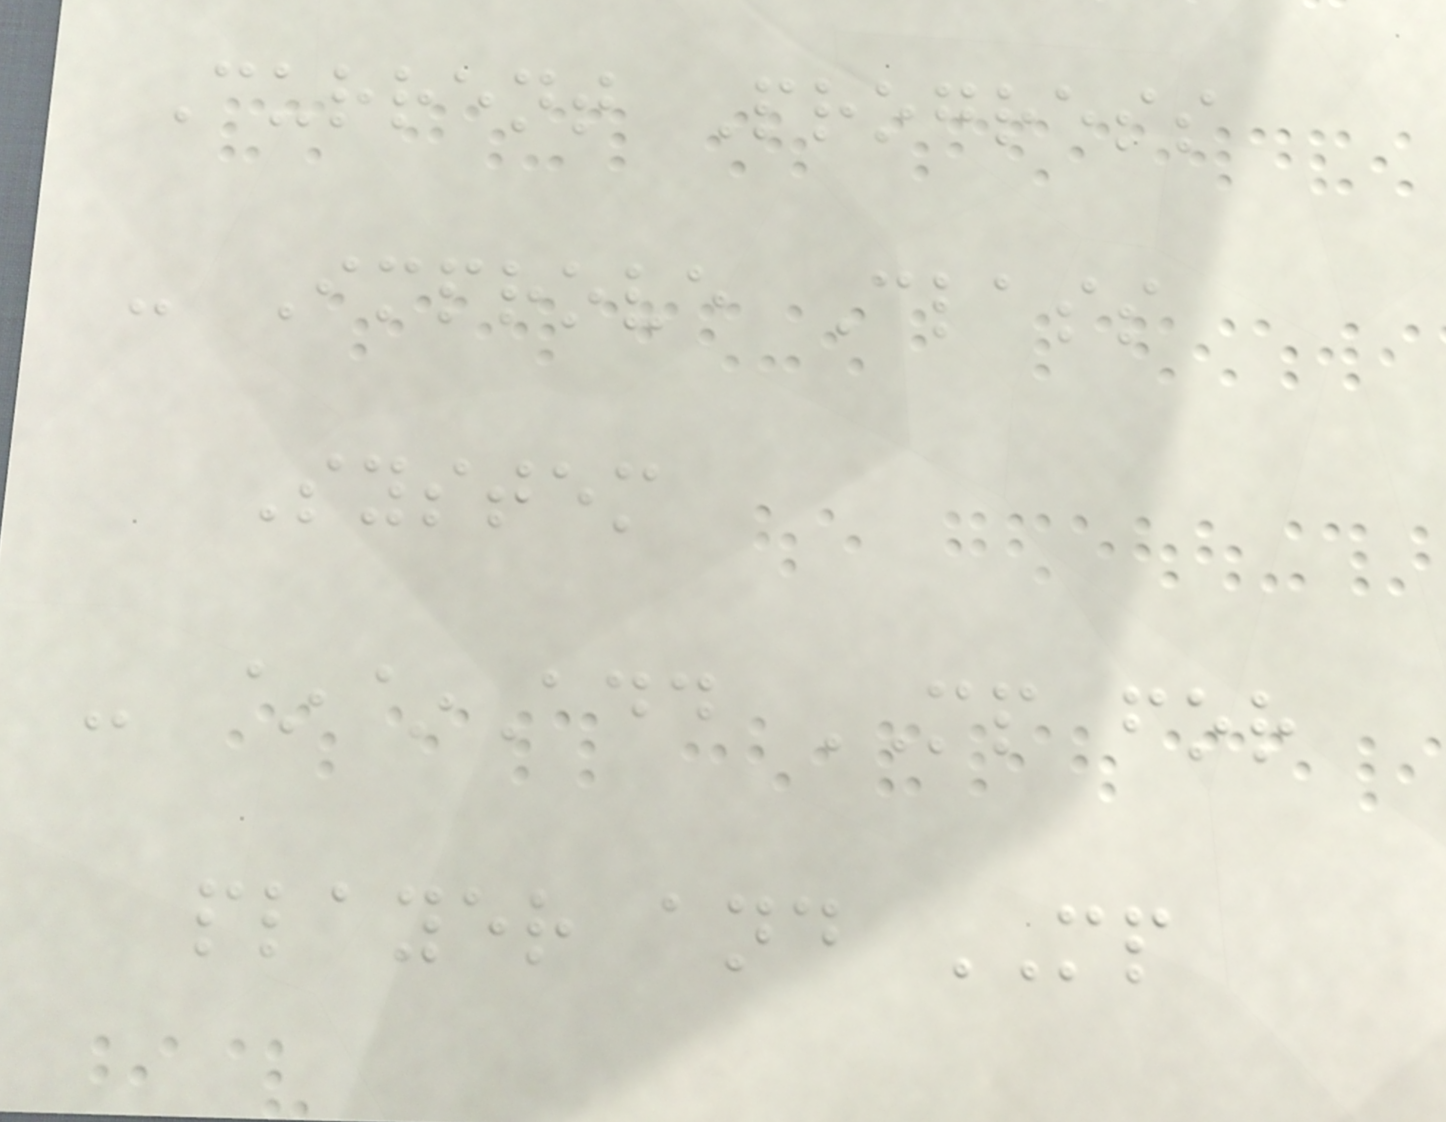Current Progress
- Improve Class
System
- ~~Add MP for
player and MP
